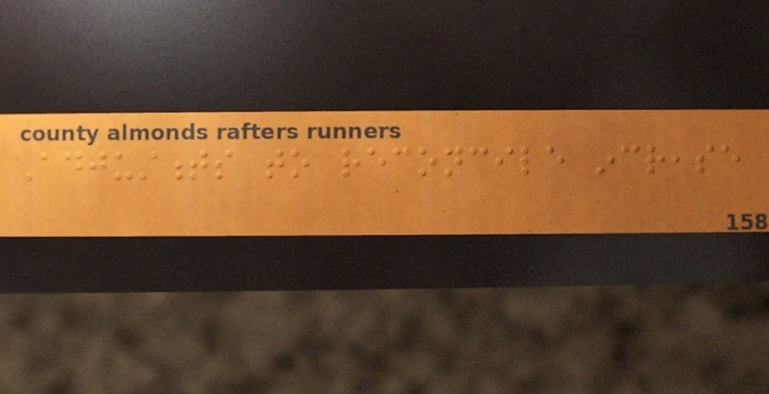Adjustments to reconcile increase
